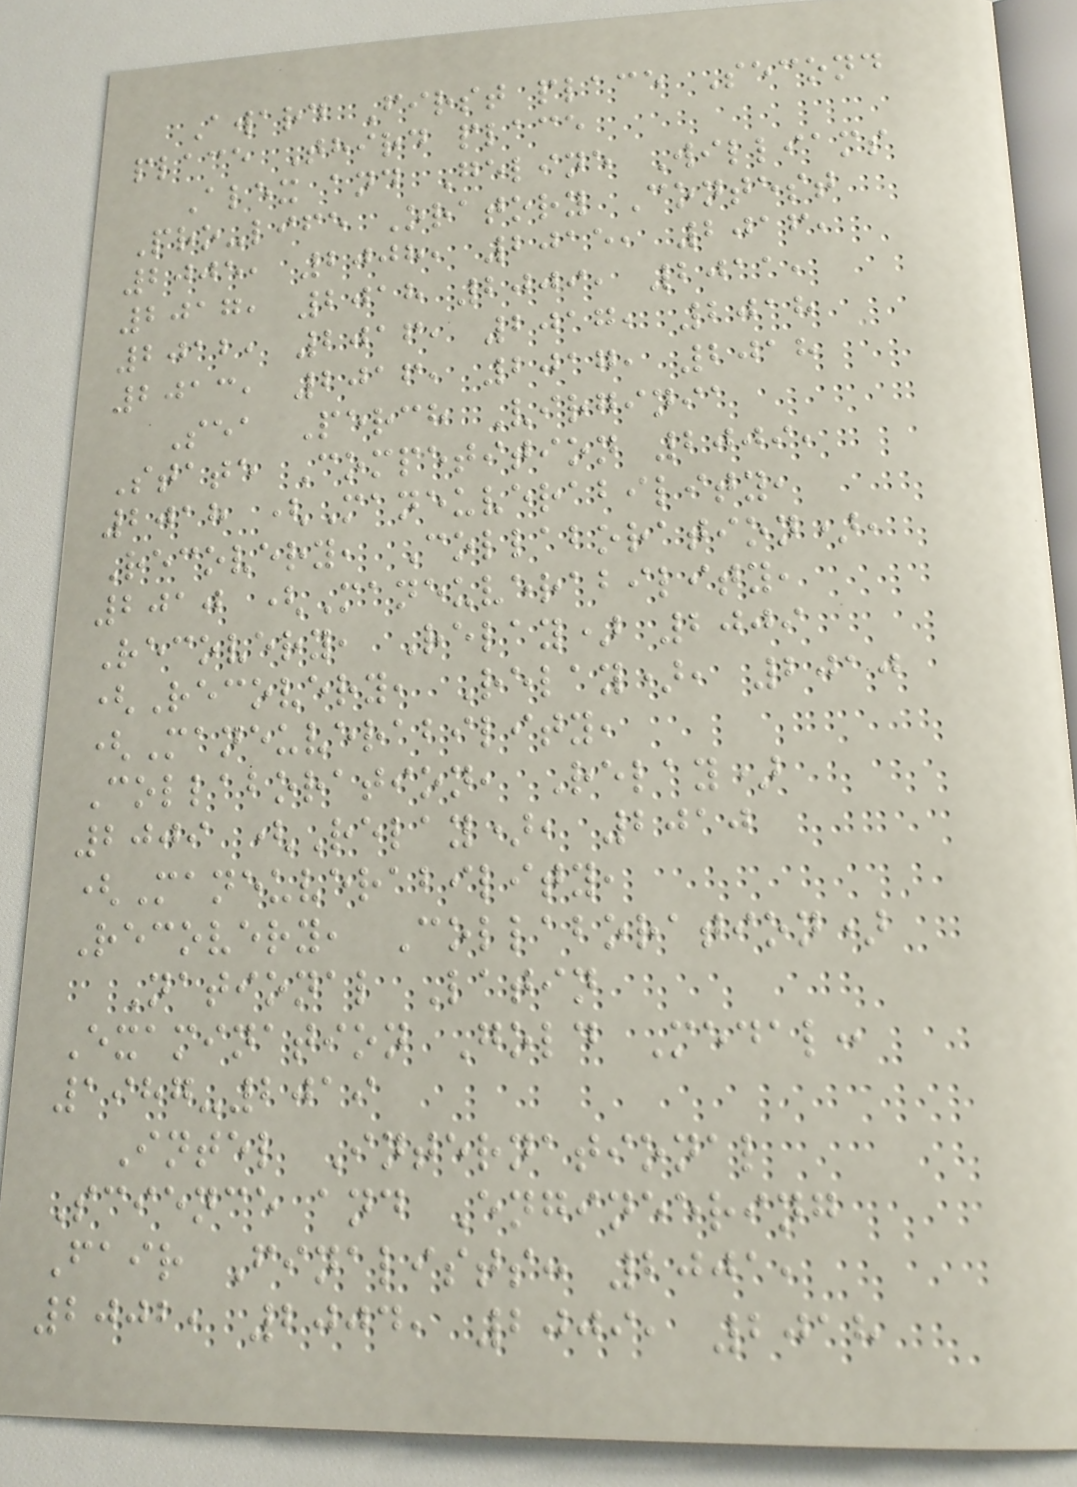Award First place Second
place Third place
Alex and Geline Williams
Pro-life Oratory Contest
2005, 2008, 2015, 2016,
2017, 2018 2009, 2011,
2012, 2016, 2017, 2018
2013, 2016, 2017, 2018
Sea Perch Virginia
State Competition 2009,
2018 (Maneuverability,
Recovery, Collaboration),
2010 (Maneuverability,
Recovery, Relay) 2009
(Recovery, Relay), 2010
(Maneuverability,
Collaboration, Relay)
2009 (Relay), 2010
(Maneuverability,
Recovery, Collaboration)
National Latin
Examination Gold Medal:
1987-2019
Intel International
Science and Engineering
Fair Finalists: 2001,
2002, 2004, 2009, 2018
